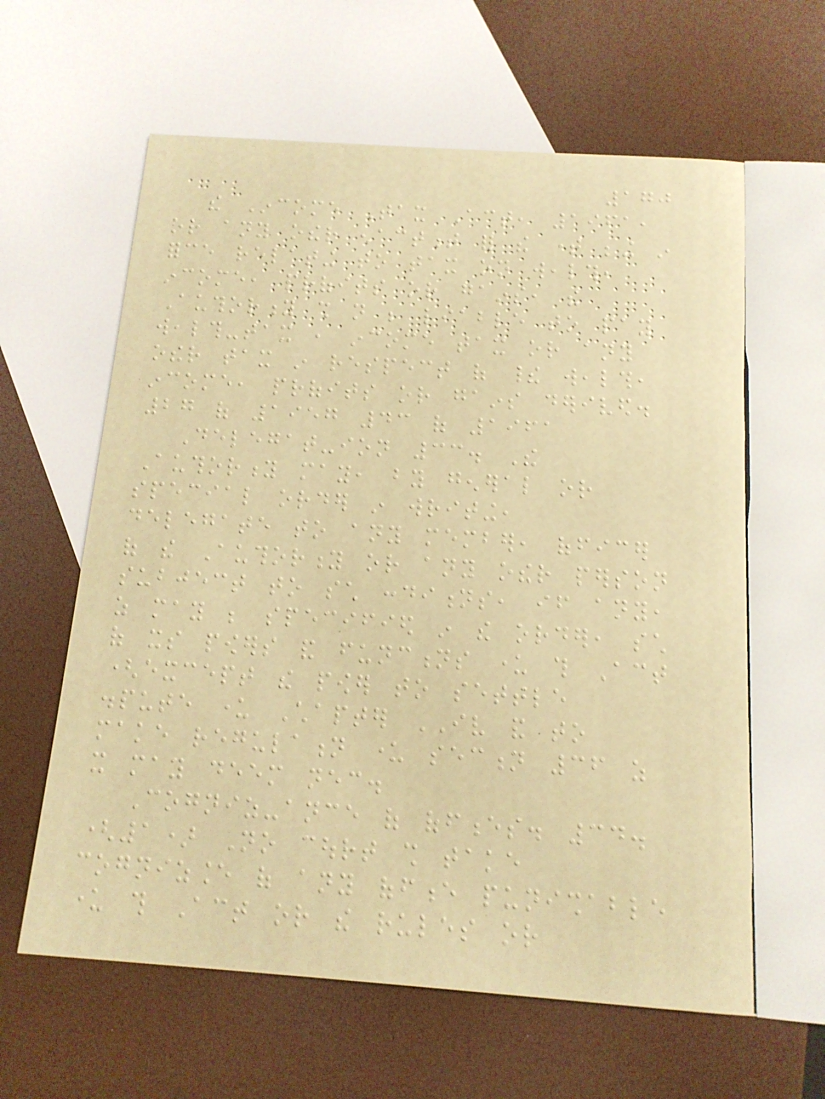170
the Income Tax Act, 1961,
or any other enactment for the time being in
force relating to tax on wealth,
income, profits or gains, the
Authority shall not be liable to pay
wealth-tax , income tax or any
other tax in respect of their wealth,
income, profits or gains derived.
27 of 1957 43 of 1961
Delegat-ion 33. The
Authority may, by general or
special order in writing,
delegate to any member, officer
of the Authority or any other person
subject to such conditions, if any,
as may be specified in the order, such
of its powers and functions under this Act
(except the power to settle
dispute under Chapter IV and to
make regulation under section 36 as
it may deem necessary.
Cogniz-ance of offences. 34.
(1) No court shall take
cognizance of any offence punishable
under this Act or the rules or
